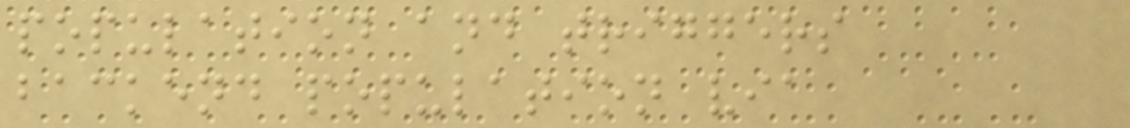population and triggers
backend population via
